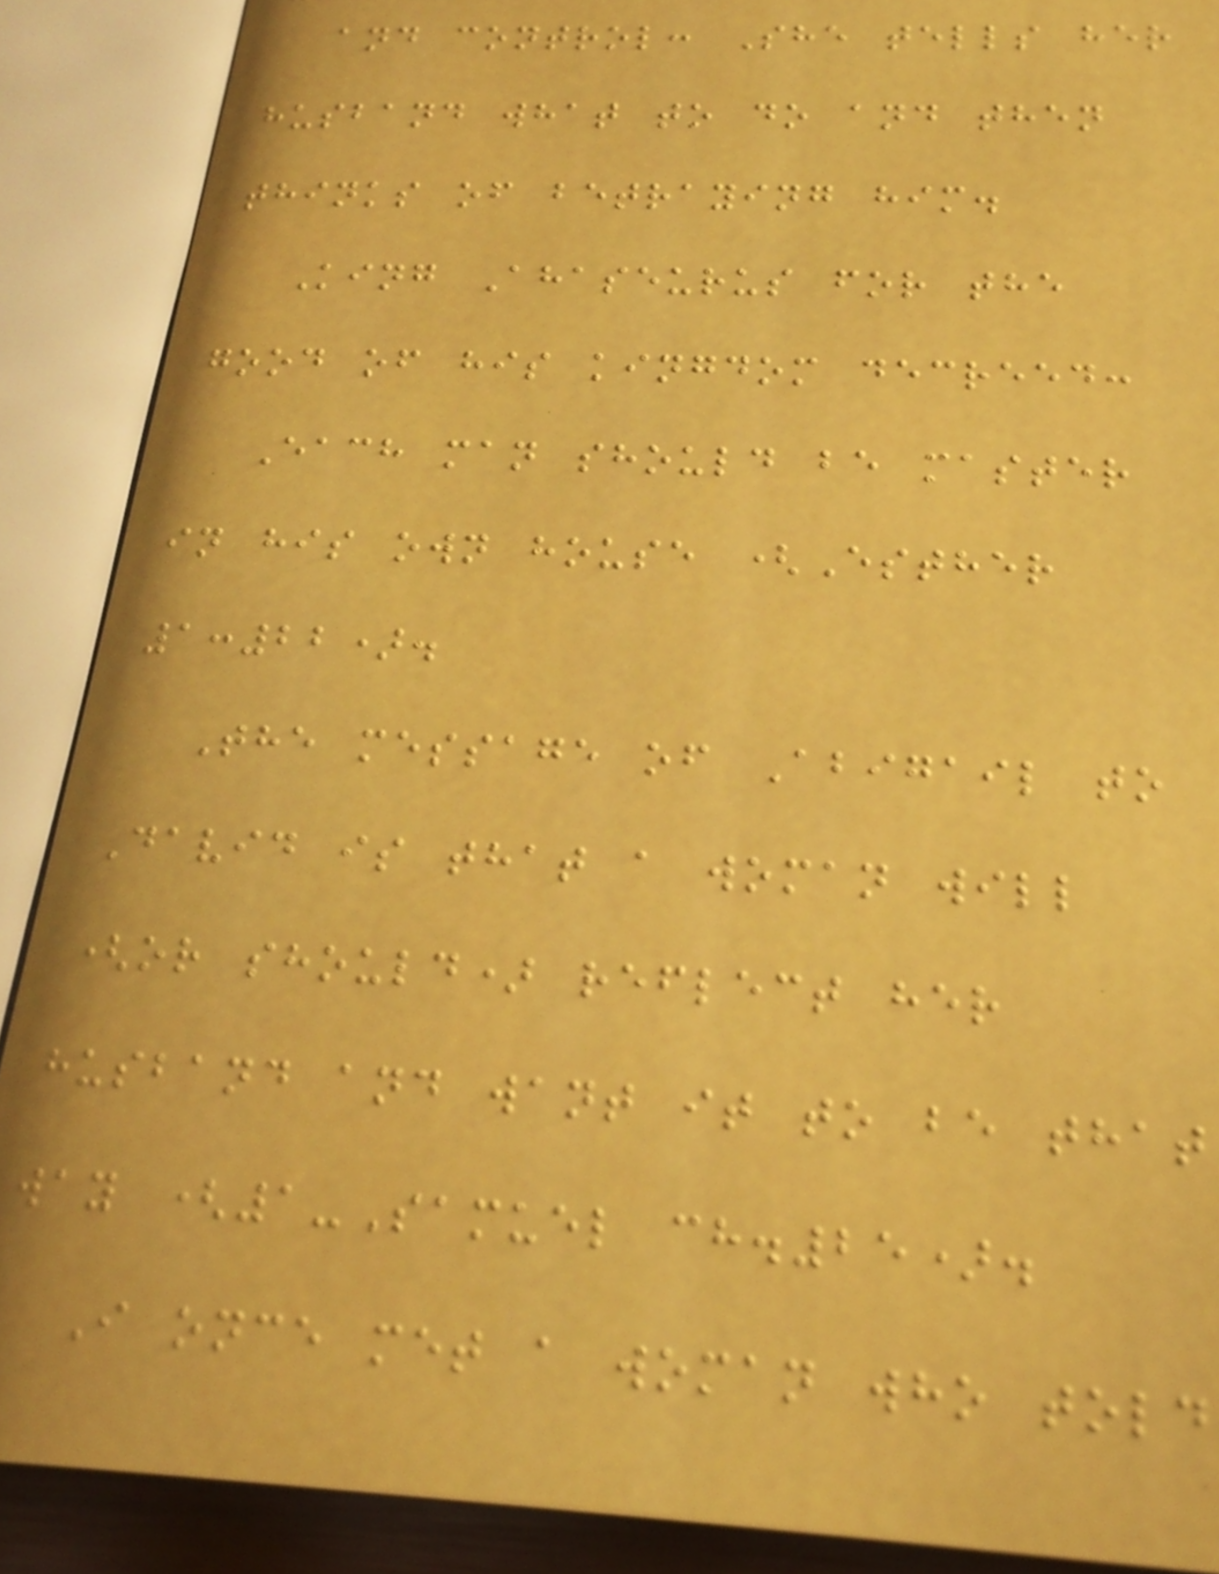and control: She tells her
husband what to do and then
thinks of betraying him.
King Ahaseurus for the
good of his kingdom decreed:
Each man should be master
in his own house (Esther
1:22).
The message of Abigail to
David is that a woman will
(or should) reflect her
husband and want it to be that
way (1-Samuel ch.25).
I once met a woman who told
